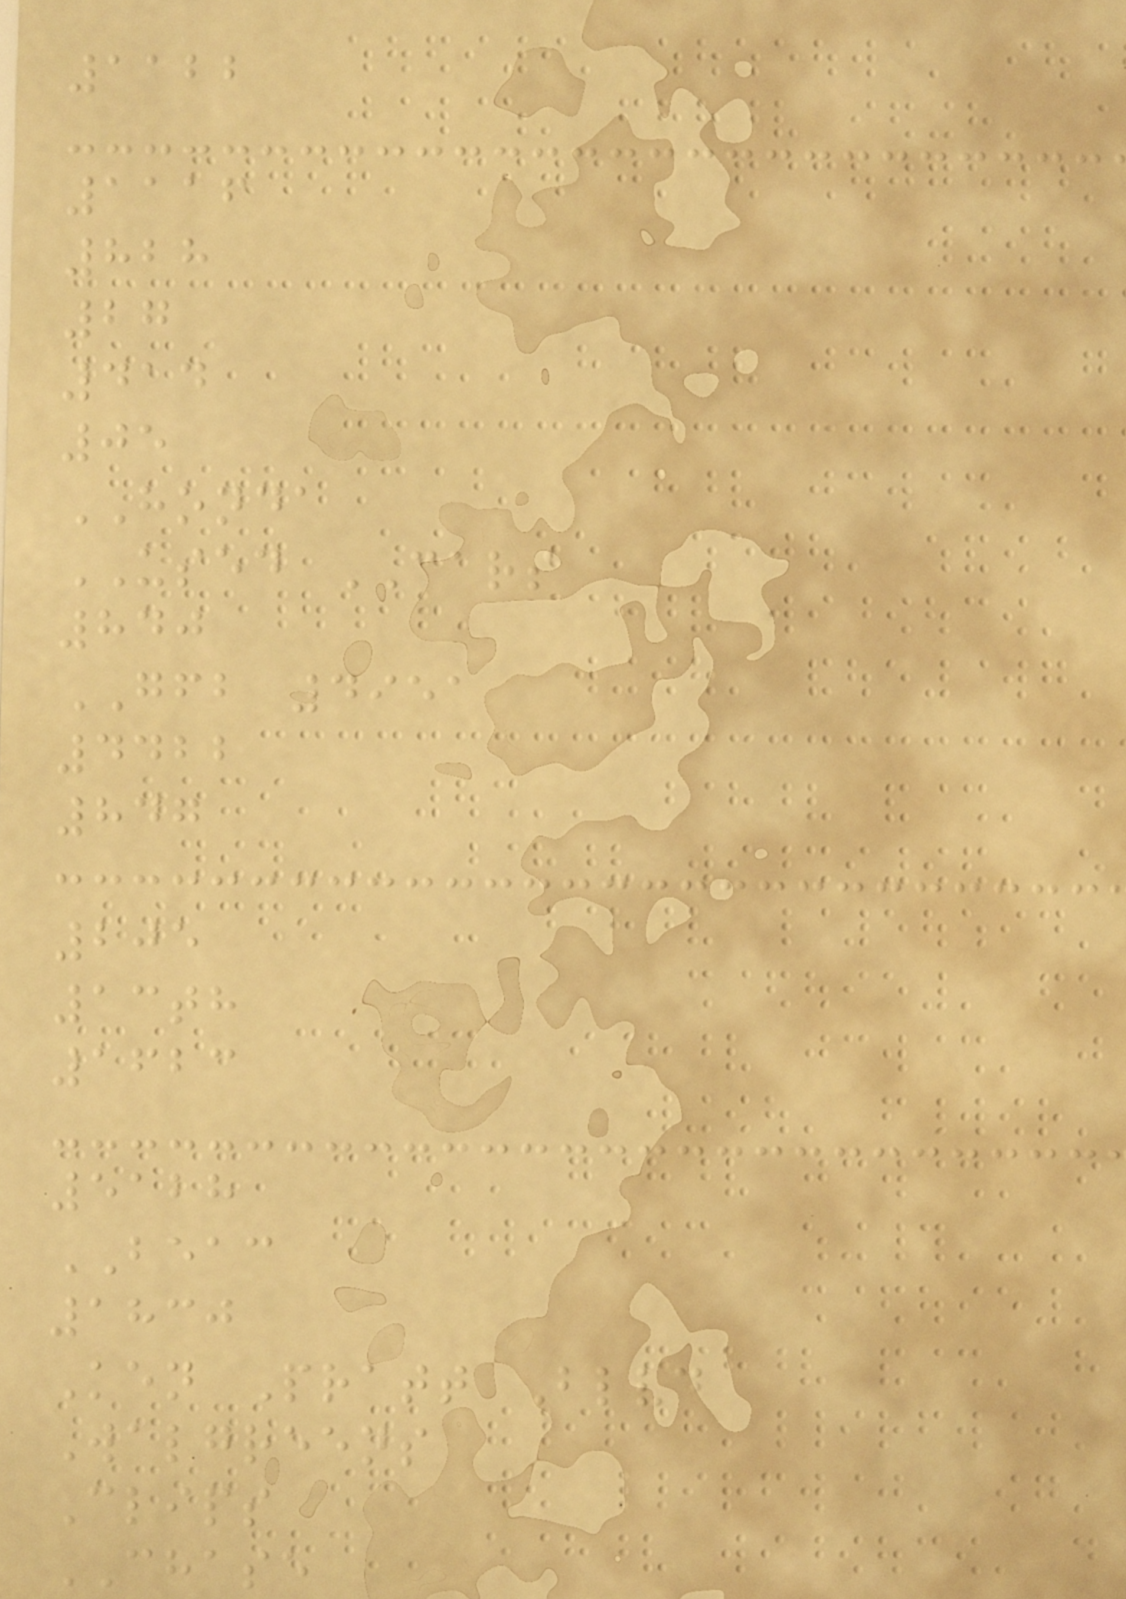1122
1116
828
27
414
05
HONDA
USED CARS
840
GFB 4951
4422
847
205
13th
1623
5128
BEAC
1830
Ken Pratt Blvd
Walgreens
Clips
CHASE
